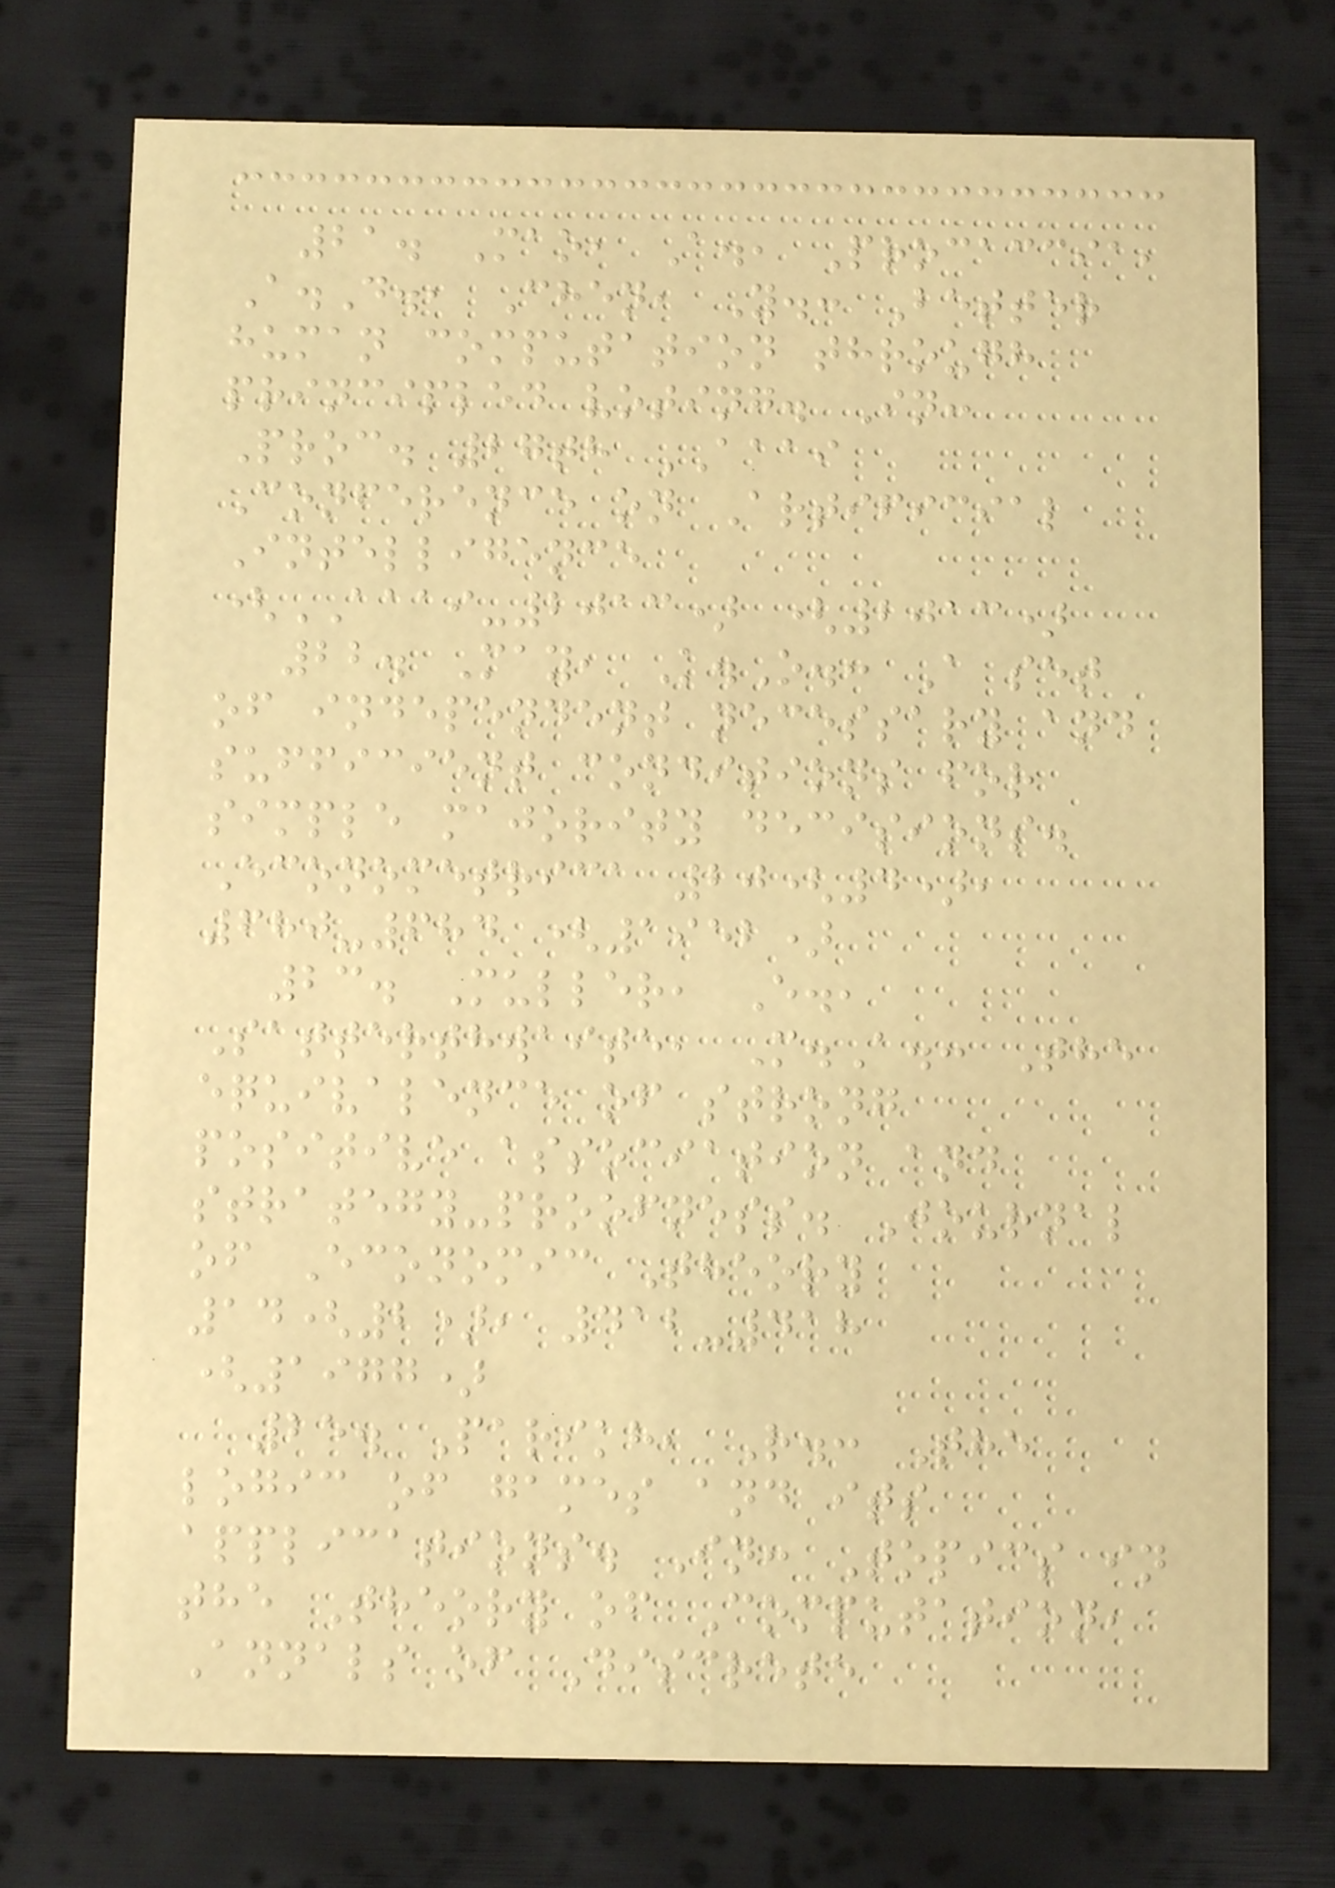21. Mao, A., Procaccia,
A.D., Chen, Y.: Better
human computation through
principled voting. In:
Proc. 27th AAAI
Conference on Artificial
Intelligence
(AAAI-2013) (2013)
22. May, K.O.: A set
of independent necessary and
sufficient conditions for
simple majority decisions.
Econometrica 20(4),
680-684 (1952)
23. Muller, E.,
Satterthwaite, M.A.: The
equivalence of strong
positive association and
strategy-proofness. Journal
of Economic Theory
14(2), 412-418
(1977)
25. Parikh, R.: The
logic of games and its
applications. In: Topics in
the Theory of Computation,
Annals of Discrete
